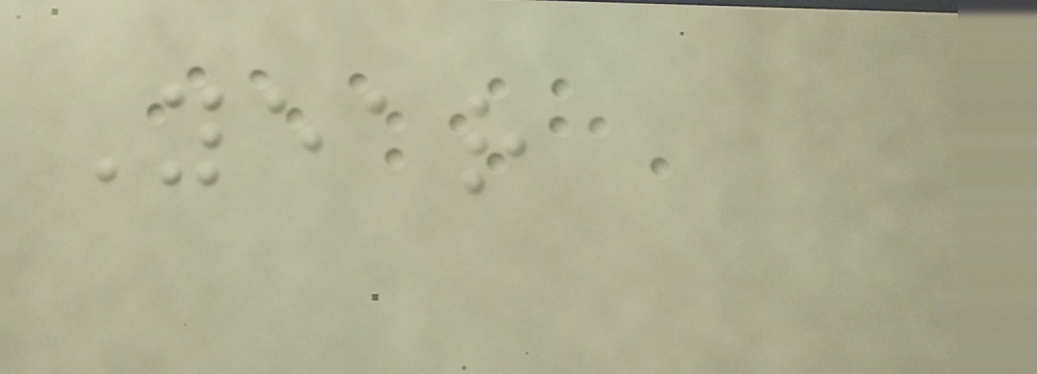Year
